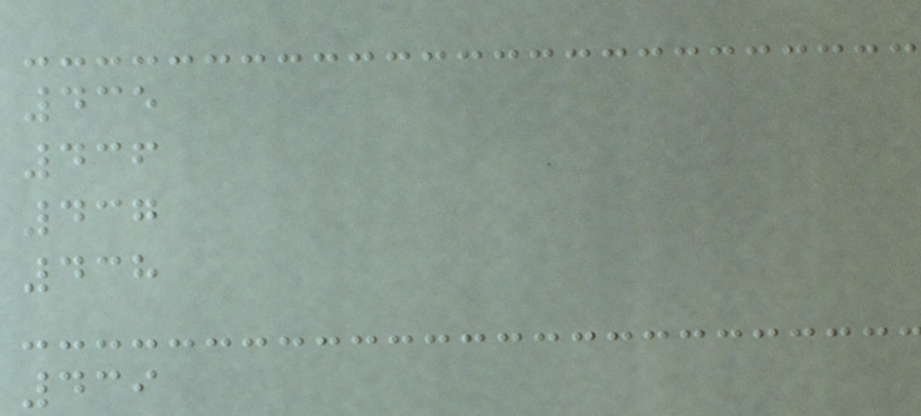435
436
437
438
439
